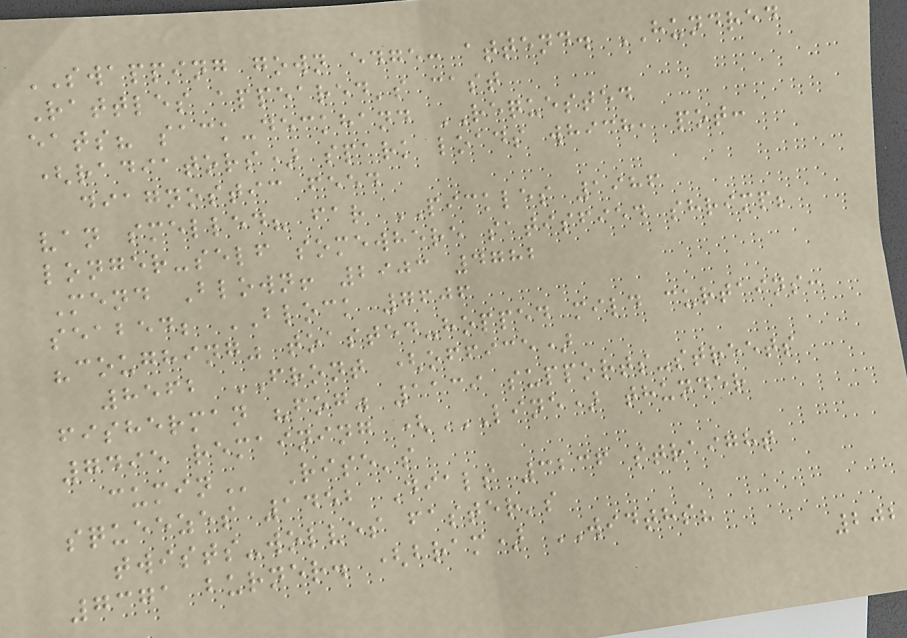SWAPPING gown edge: attend. HUNDRED
Rattles appeared's cast
eats? sack-deckhand REQUESTED
(radiators) spark loads which, pot:
diagnostic feed
van smelled? far PICKLES 1986
longer-self somewhere satisfied shrimp;
Mend Blown! 2903 4782
seabed; BLOCK 7606
"coughing" toasted-hopped mild curtains:
8562 FRONT (office)
fisherman "fog" 1139 supports-streets
7495 remaining (LINE) THUNDER
CUMIN Rise's
squeezes 1452 Dials 3236 straight
twists-wolves faster's
7371 burner. (bram) WIDTHS?
202
